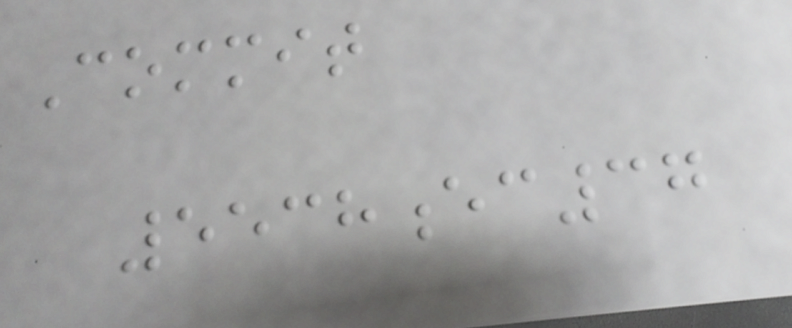Commit
5538ec37
